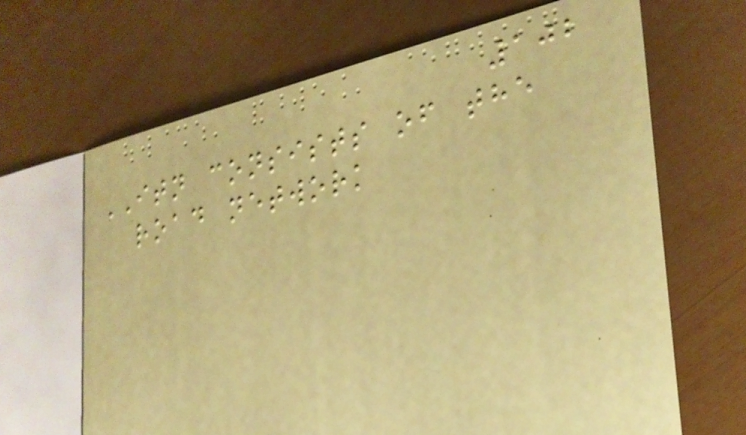102
ITN consists of the
road network
